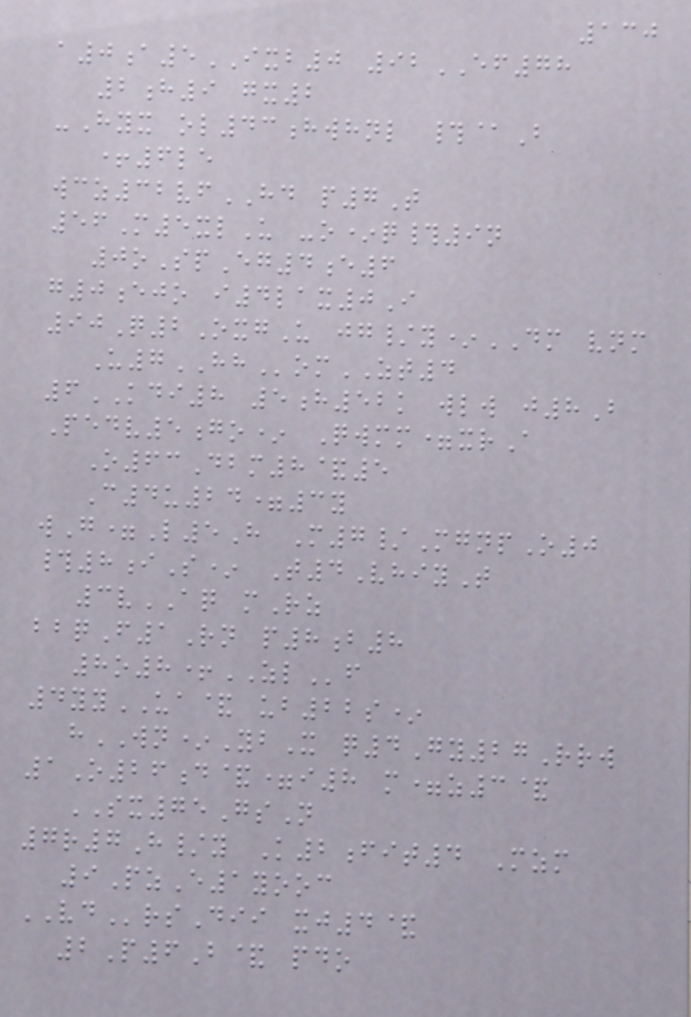130
a0a5IXB0 92EF78
2h9 gx2
-Hyx ol43hwhnl #@B
+6le
wcz32vfHD p7T
56M5xlU -o*q#9n
0oSpEg4e6
g0ejo i4lax0I
90Q2OxgU jg/y*DM vnm
U7HHomZT4
6KDI8 5h52k wlw j8B
Pedv5go* Qwmm=xrA
O63Dbm8&5
C4u24=3y
wG=L5H M7/MgnpO0
#8iS* T4VhiyT
3vAQ mRz
bbqF1Rn p8b8
8o8+ZLf
4yyUA& ub22s*
hWN*YbX q4Gy27Rrw
1O26d&=i8 m=z3&
SX75GsN
7r7H/y K2fit4 Mzm
9PzE1yooc
VDrsDii xj4&
2P6B& pdo
